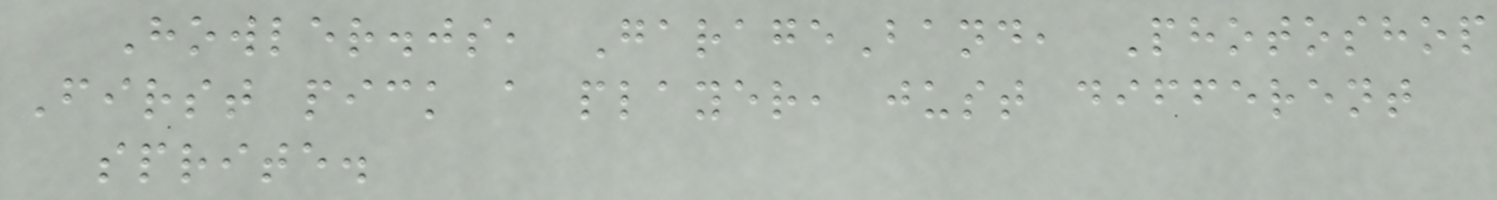Howler.js, GarageBand, Photoshop
First pick a player, just different
sprite.
